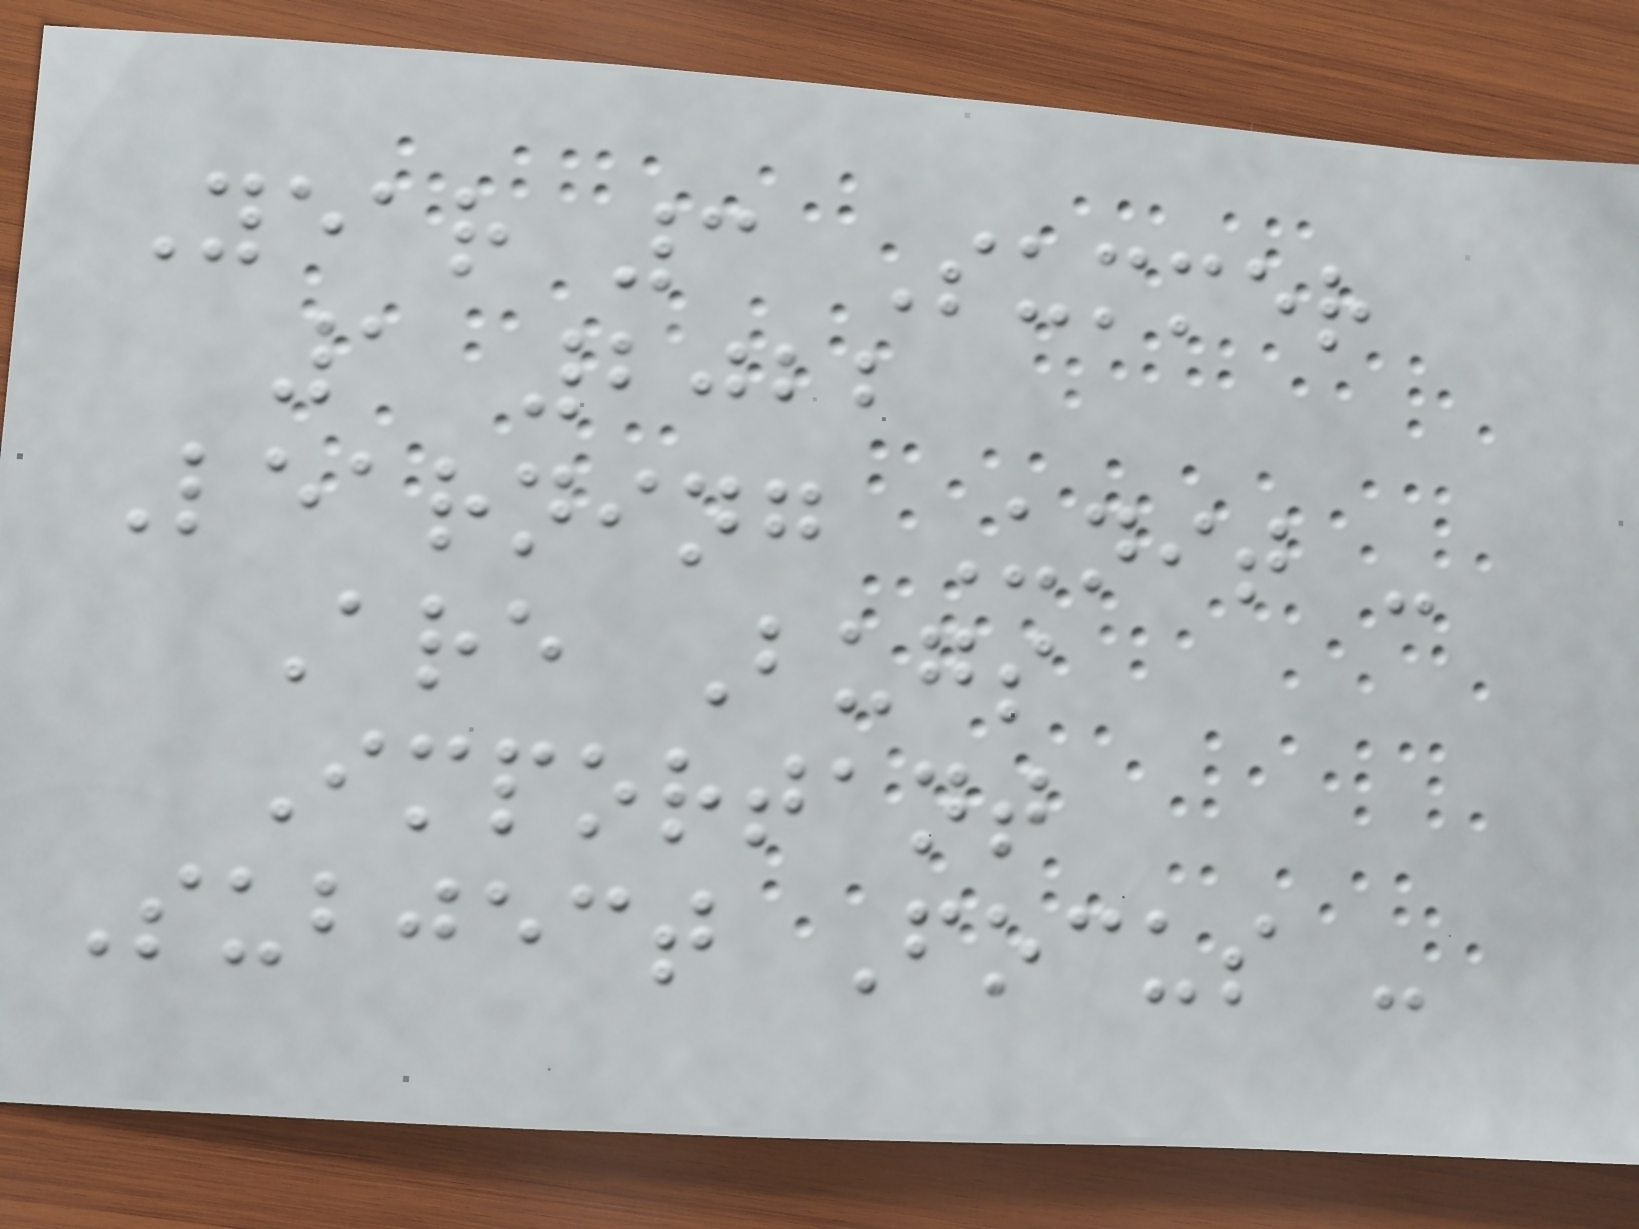Year 3 Summer
1 2022
Learning Unit -
Are Bugs
Important
Subject Focus -
